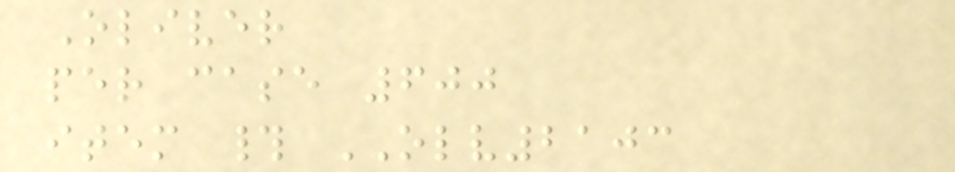Oliver
per case 600
item # OLV2103
